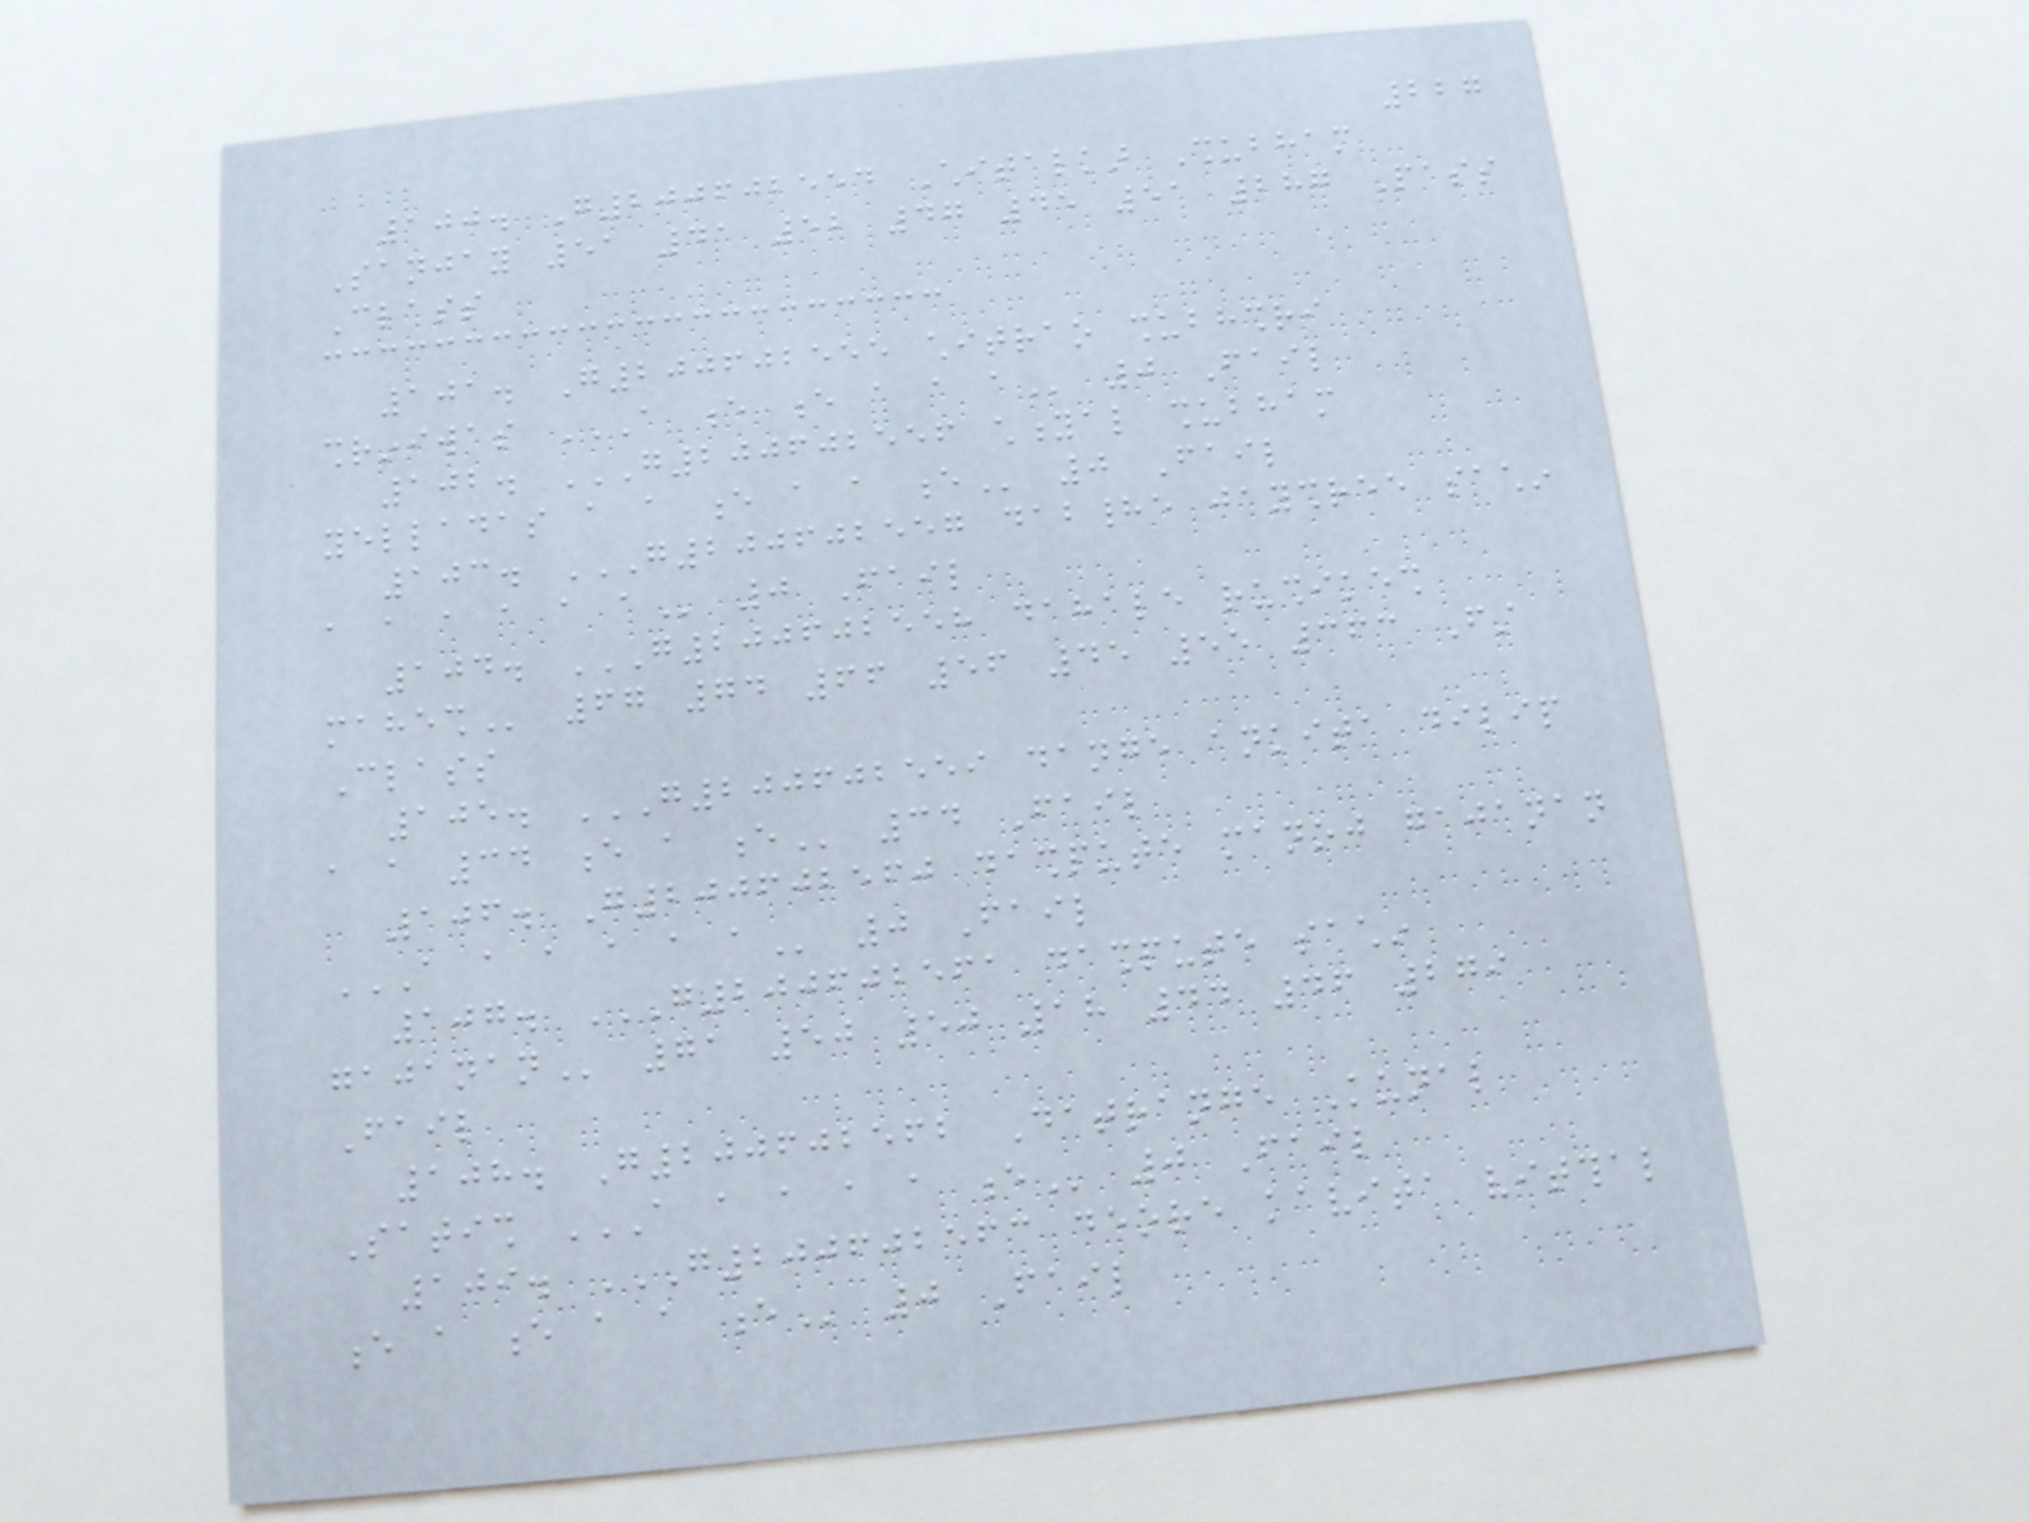227
100. G200602554 Chitalkar Shubham
Sanjay 51 41 52 47 45 51 287 Pass
Class
101. G200602555 chitrao shubhshri
shriniwas A E E A A A 0 Fail
102. G200602556 CHITYAL SHUBHAM
YELLADAS A A E A A E 0 Fail
103. G200602557 DABHADE JAYSHREE SACHIN
A A A A A A 0 Fail
104. G200602558 DAHALE RUSHIKESH
MAHESH 67 74 66 56 45 55 363 First
Class
105. G200602559 DANGE ANKITA DILIP
A A 34 E A E 34 Fail
106. G200602560 dashpute manoj gajanan
A A A A A A 0 Fail
107. G200602561 DASHPUTE SACHIN
GAJANAN 71 50 50 18 44 46 279
Fail
108. G200602562 Datrange Kunal
Satish A A A A A E 0 Fail
109. G200602563 DEORE KAVITA VITTHAL
E A E A A E 0 Fail
